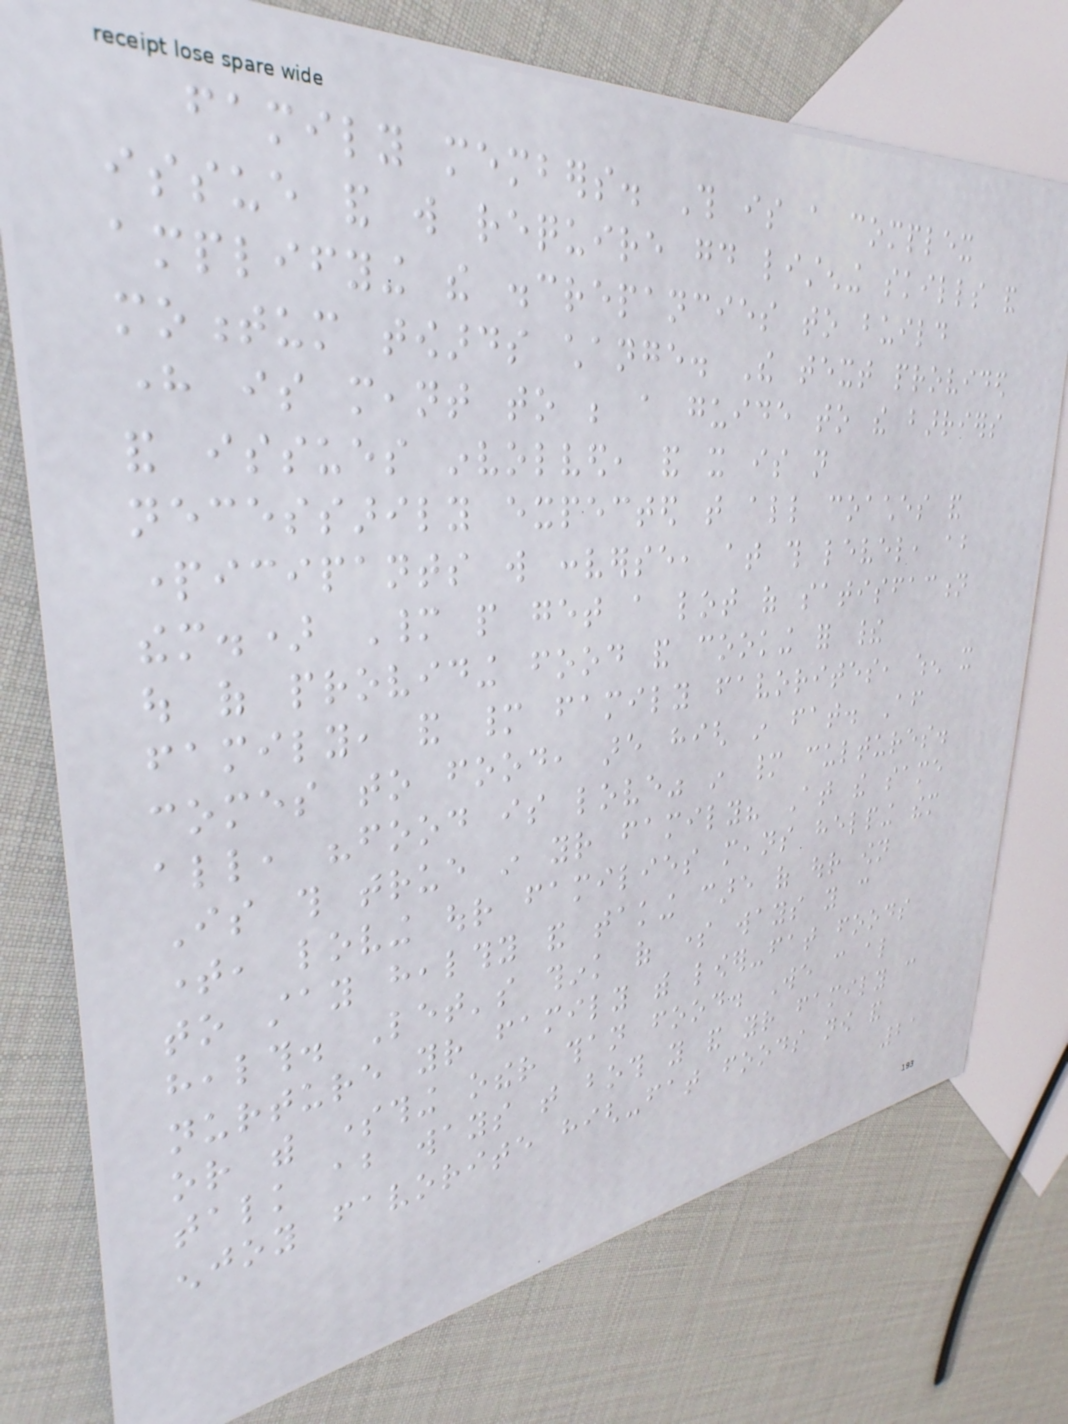family members. This is a complex
issue and will require good listening skills and
amplifying the discrepancies to build
momentum towards change. The text provided
here is meant to be a guide to the barriers
and issues involved, and it is not
necessarily expected that all coaches and
participants will converse, at this level, about
them.) Many people get a lot of satisfaction
out of providing food and cooking for their
family, and many family favorites, when it
comes to food, are high in fat. After
all, "food is love" in many cultures.
Is this true in your family? At the same
time, loving our families means helping them
to stay healthy and taking care of our own
health. Let's think of some ways you can
nurture your family with lower-fat foods
or with something other than food. We can also
talk about ways that both you and your family can
enjoy favorite high-fat foods now and
21
